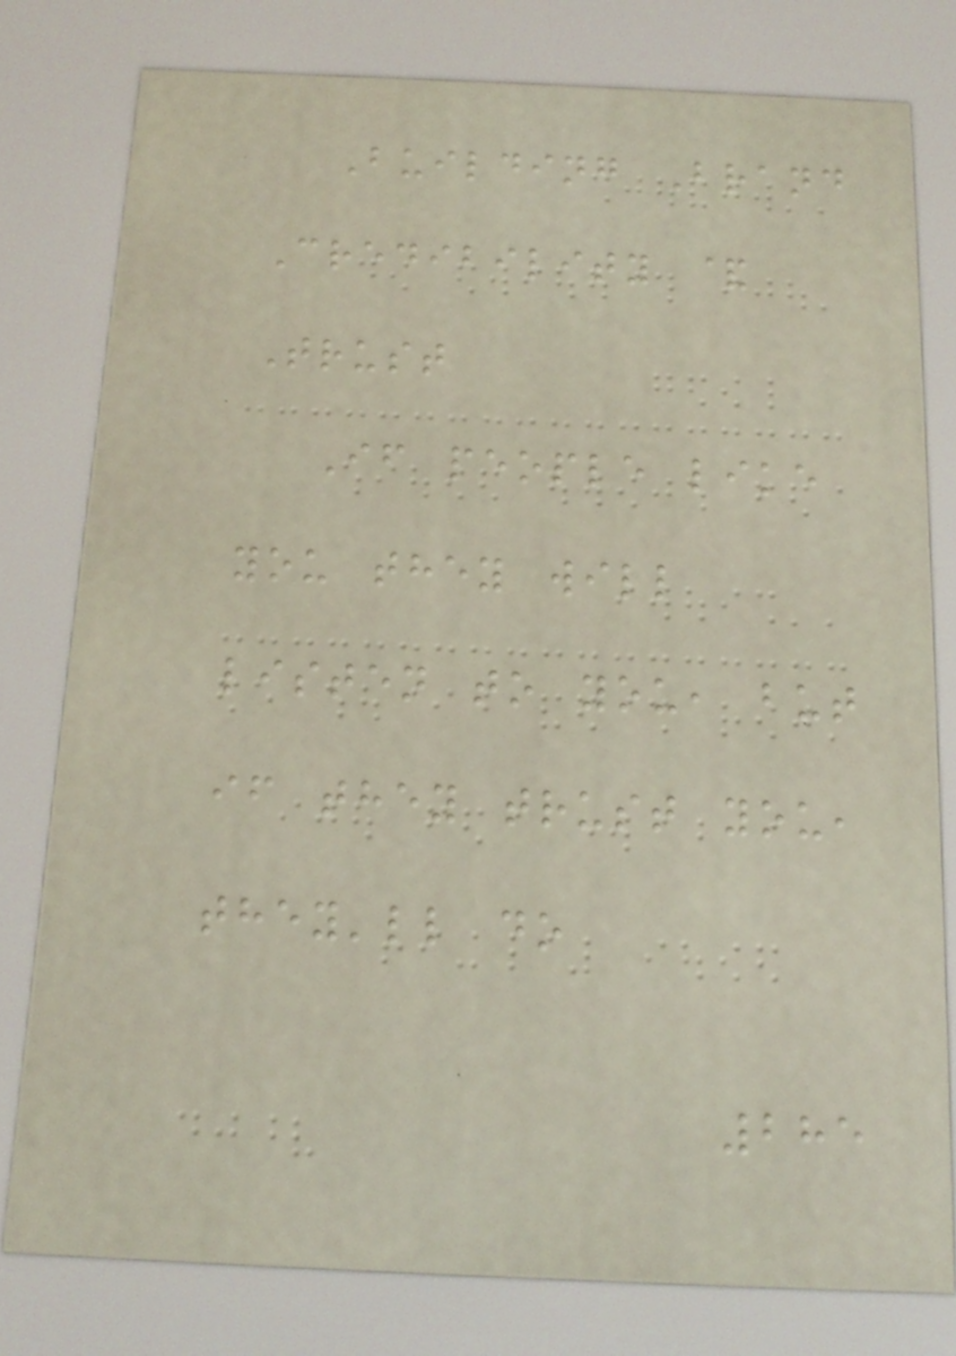Building Brand
Credibility &
Trust
If people like
you they will
listen to you, but
if they trust you,
they'll do
285
